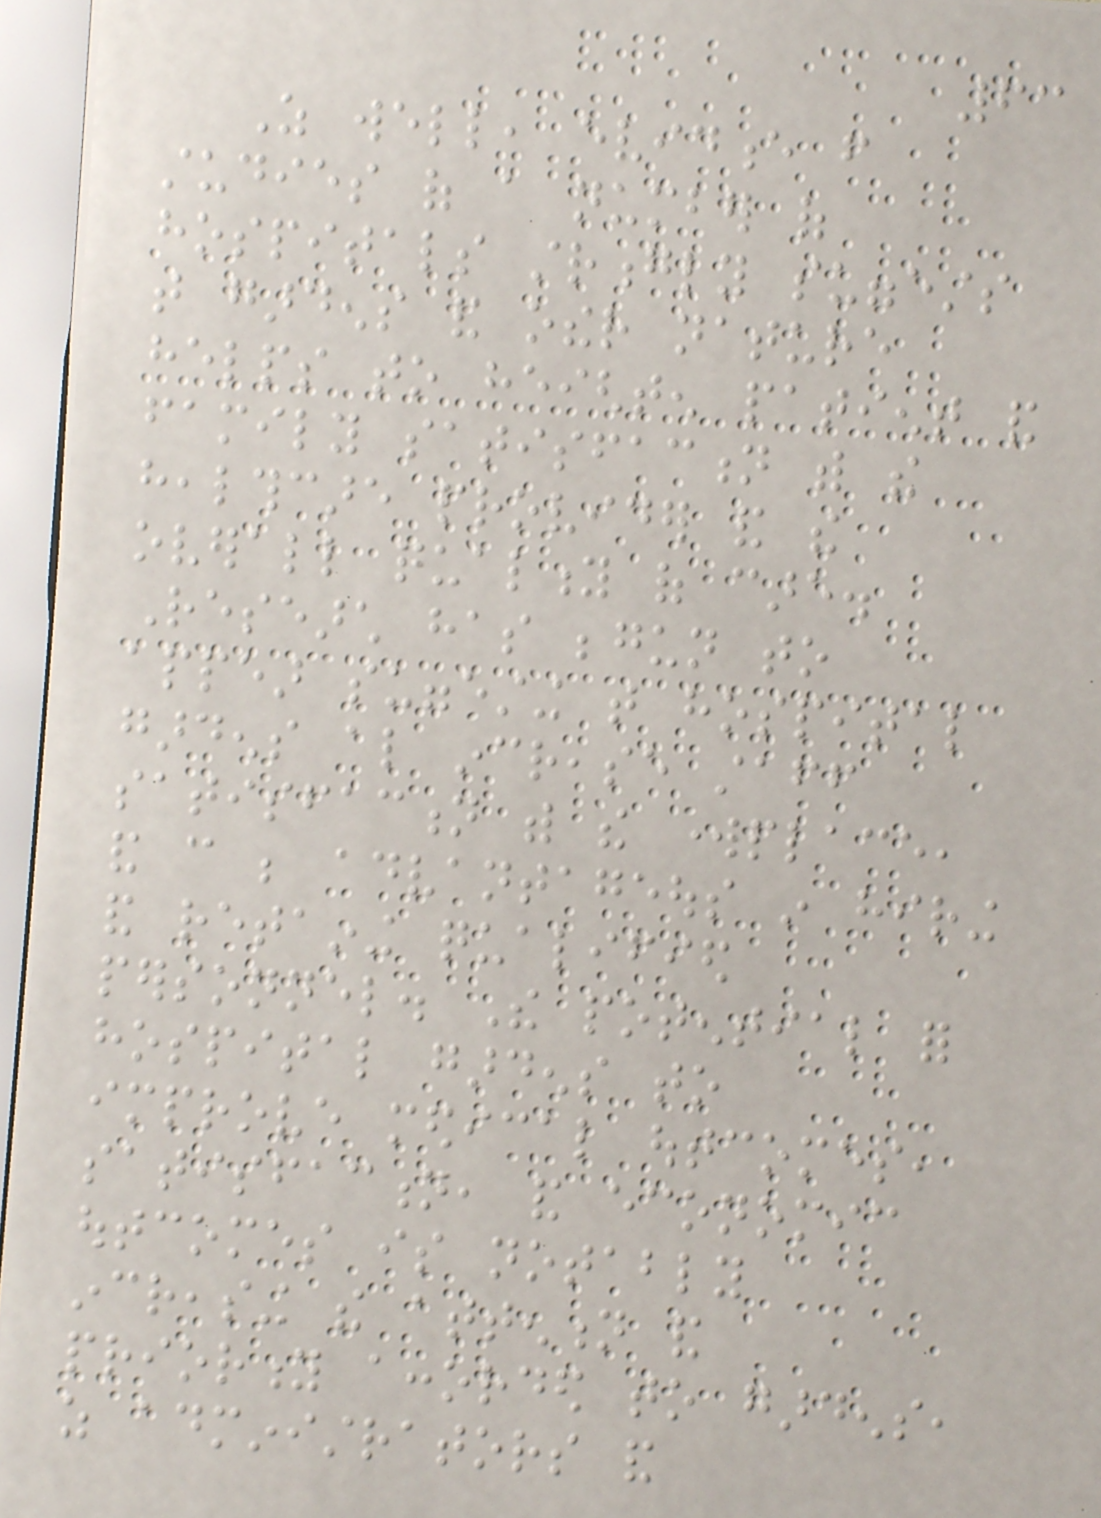63
As well, evidence from
studies of a number of
hospitals strongly suggests
that gardens and other nature
helps to heighten patient and
family satisfaction with the
healthcare provider and the
overall quality of care.
Research has begun to
appear suggesting that hospital
gardens also increase staff
satisfaction with the workplace,
and can be advantageous in hiring
and retaining qualified
personnel. The potential for
hospital gardens to
improve medical outcomes,
satisfaction, and economic
outcomes is notably
increasing the attention and
priority accorded to gardens,
as administrators and
